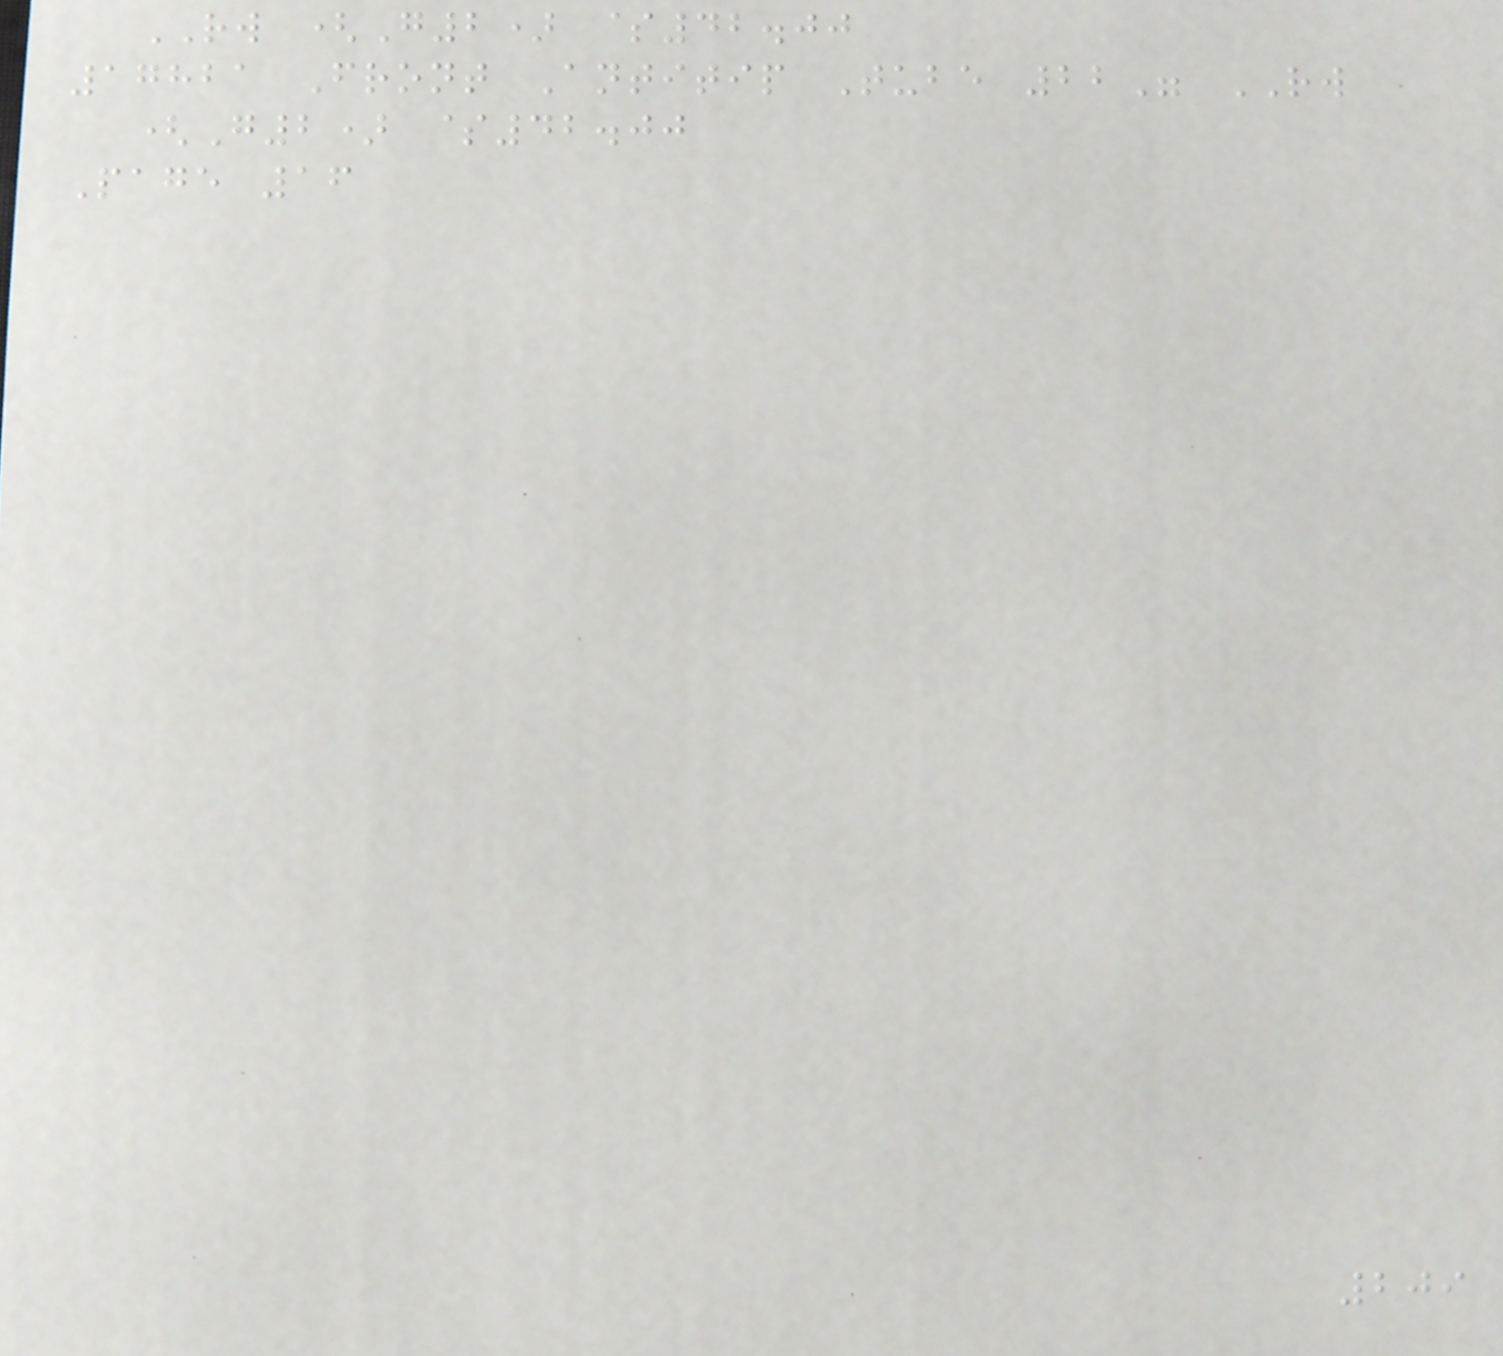RW (G2) $42.00
17821 Front Antitip Tube 22" RW
(G2) $42.00
Page 16
209
